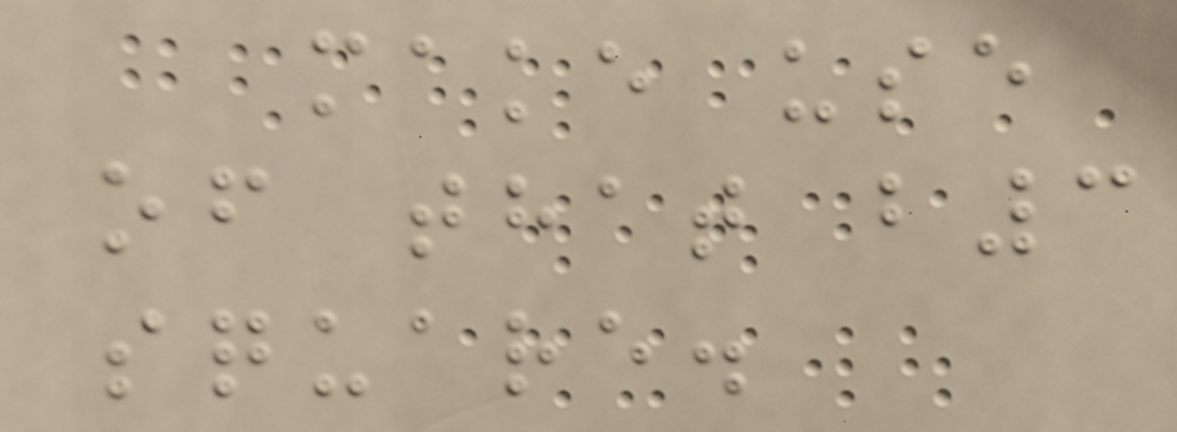make use
of that b3
square.
